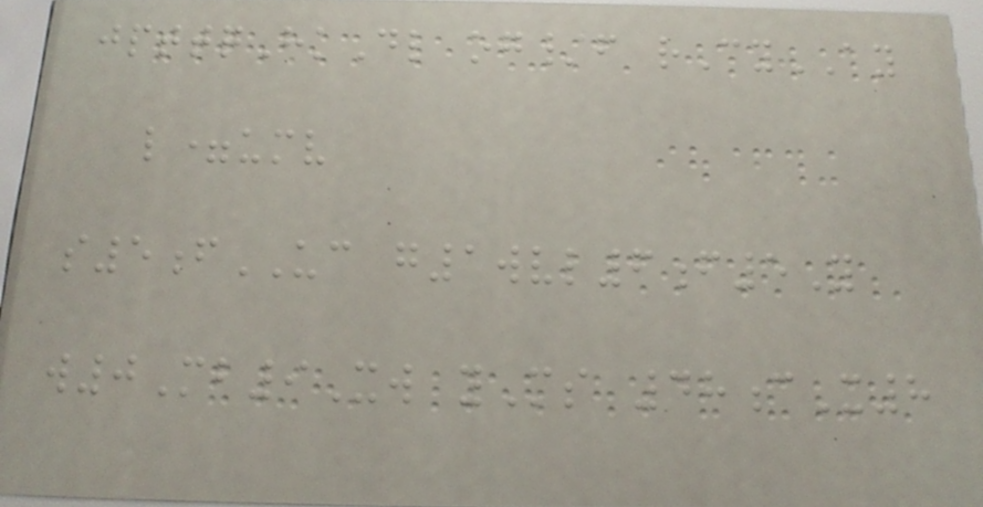jpttqHkDl og/f rCyAY
l=umv
s5fUC g1wvl6f5Y
w0Mb9Xw yMs 48cX8
